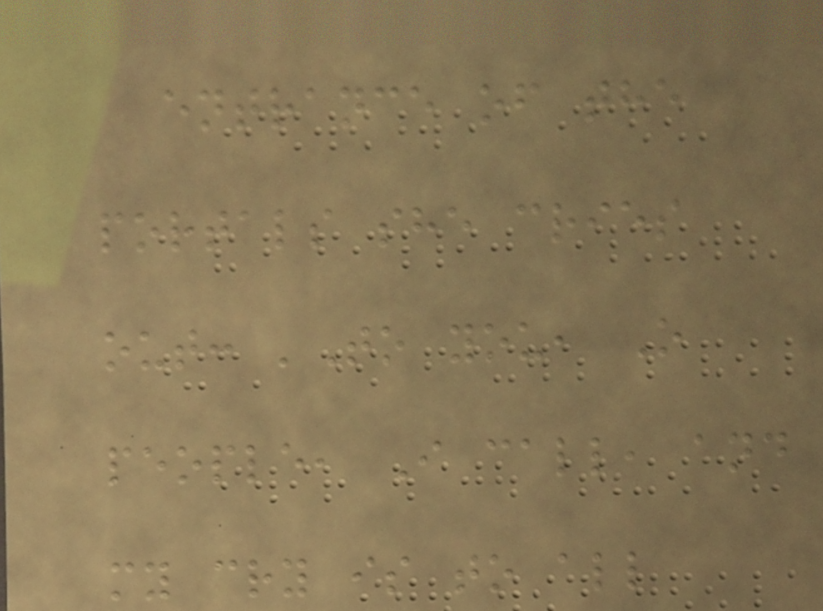entrance of the
portals she cries
out: 'To you, O
people, I call, and
my cry is to all
